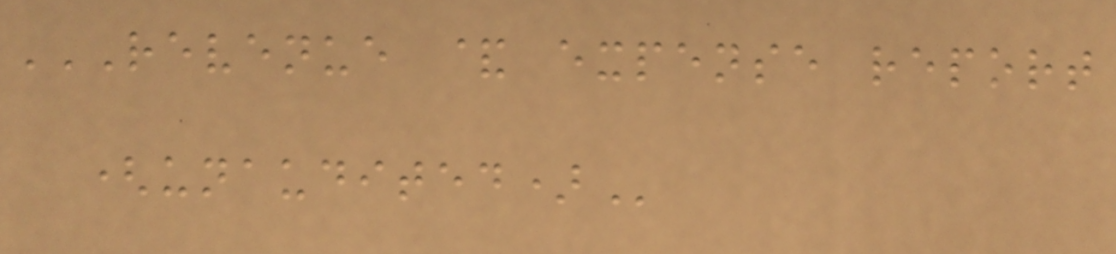REVENUE & EXPENSE REPORT
(UNAUDITED)
